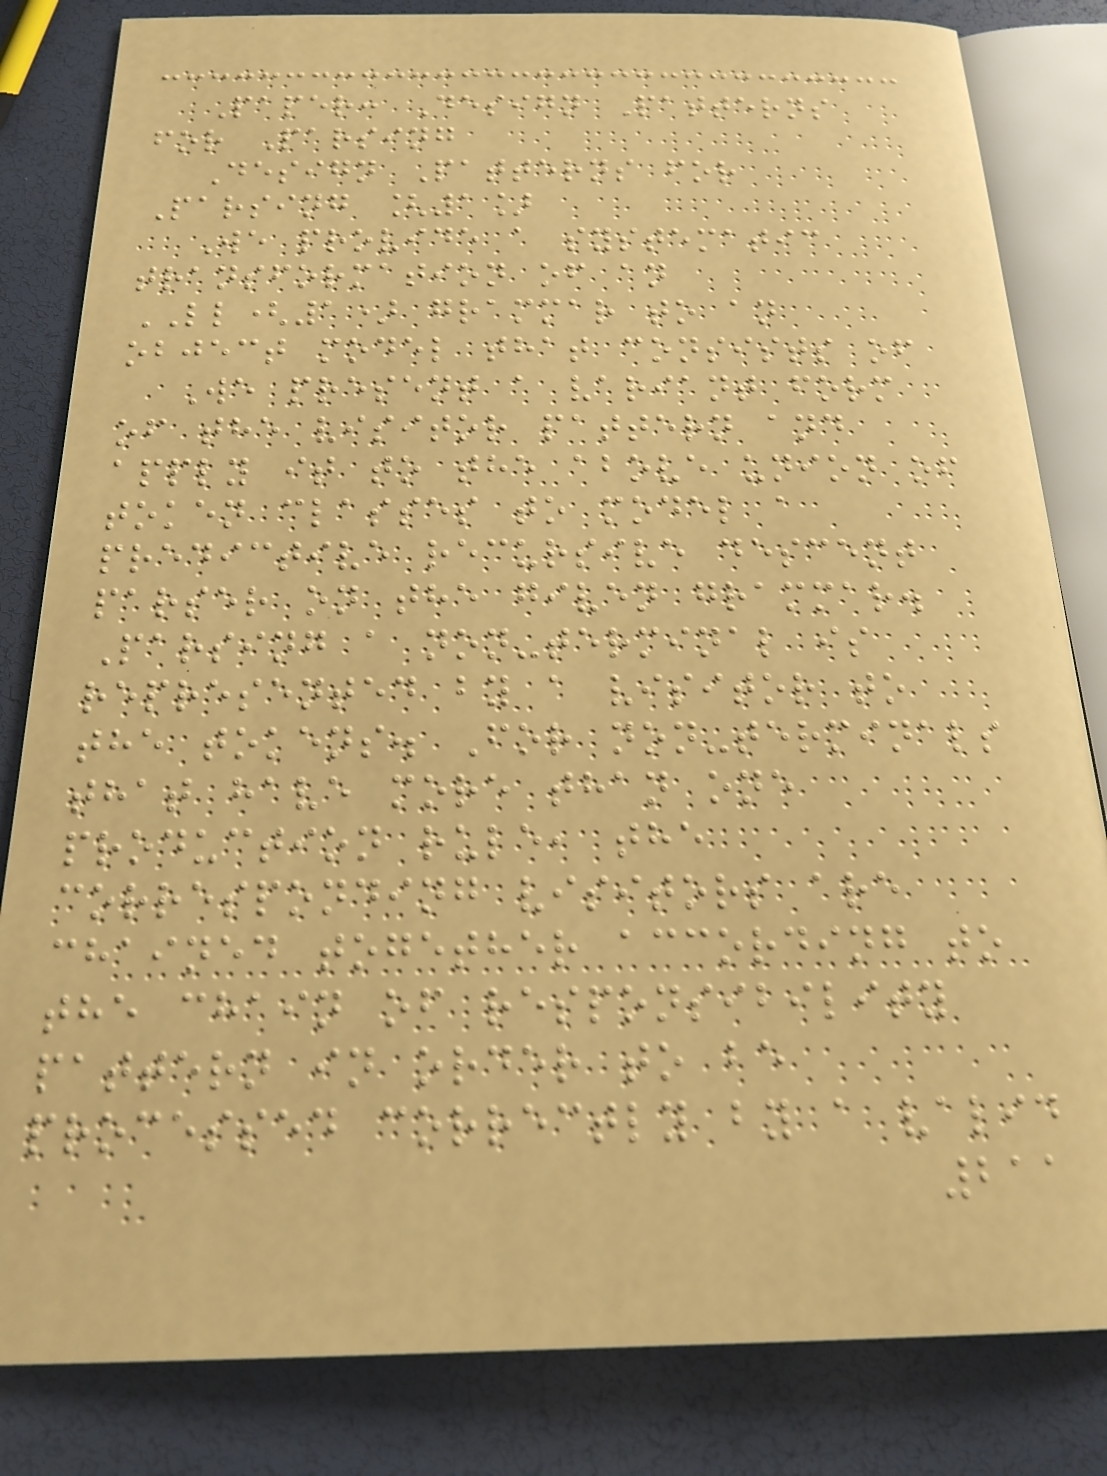Paper: Design Patterns
for Parsing
Design Patterns for
Parsing [1]
We provide a systematic
transformation of an
LL(1) grammar to an
object model that consists of
We present a variant form
of the visitor pattern and
apply it to the above union of
token classes to model a
predictive recursive descent
parser on the given grammar.
Parsing a non-terminal is
represented by a visitor to
the tokens. For non-terminals
that have more than one
production rule, the
corresponding visitors are
chained together according to
the chain of responsibility
pattern in order to be
processed correctly by a valid
211
